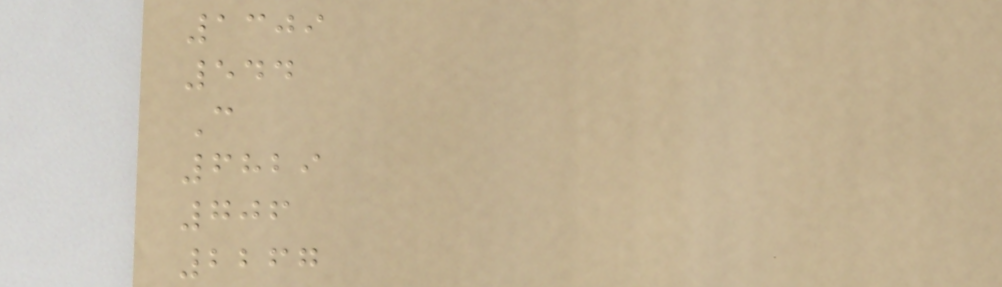1309
544
C
6829
706
2267
